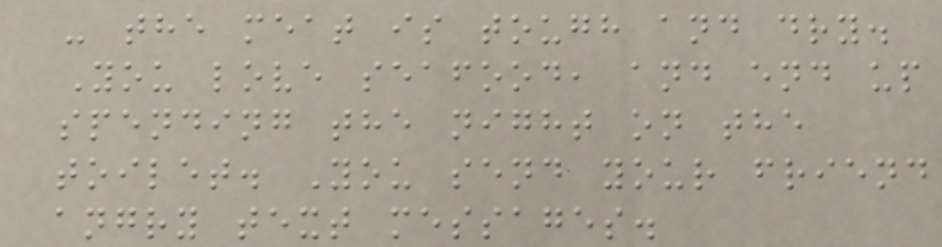- the meat is tough and dry.
You love seafood, and end up
spending the night on the
toilet. You send your friend
angry text messages.
